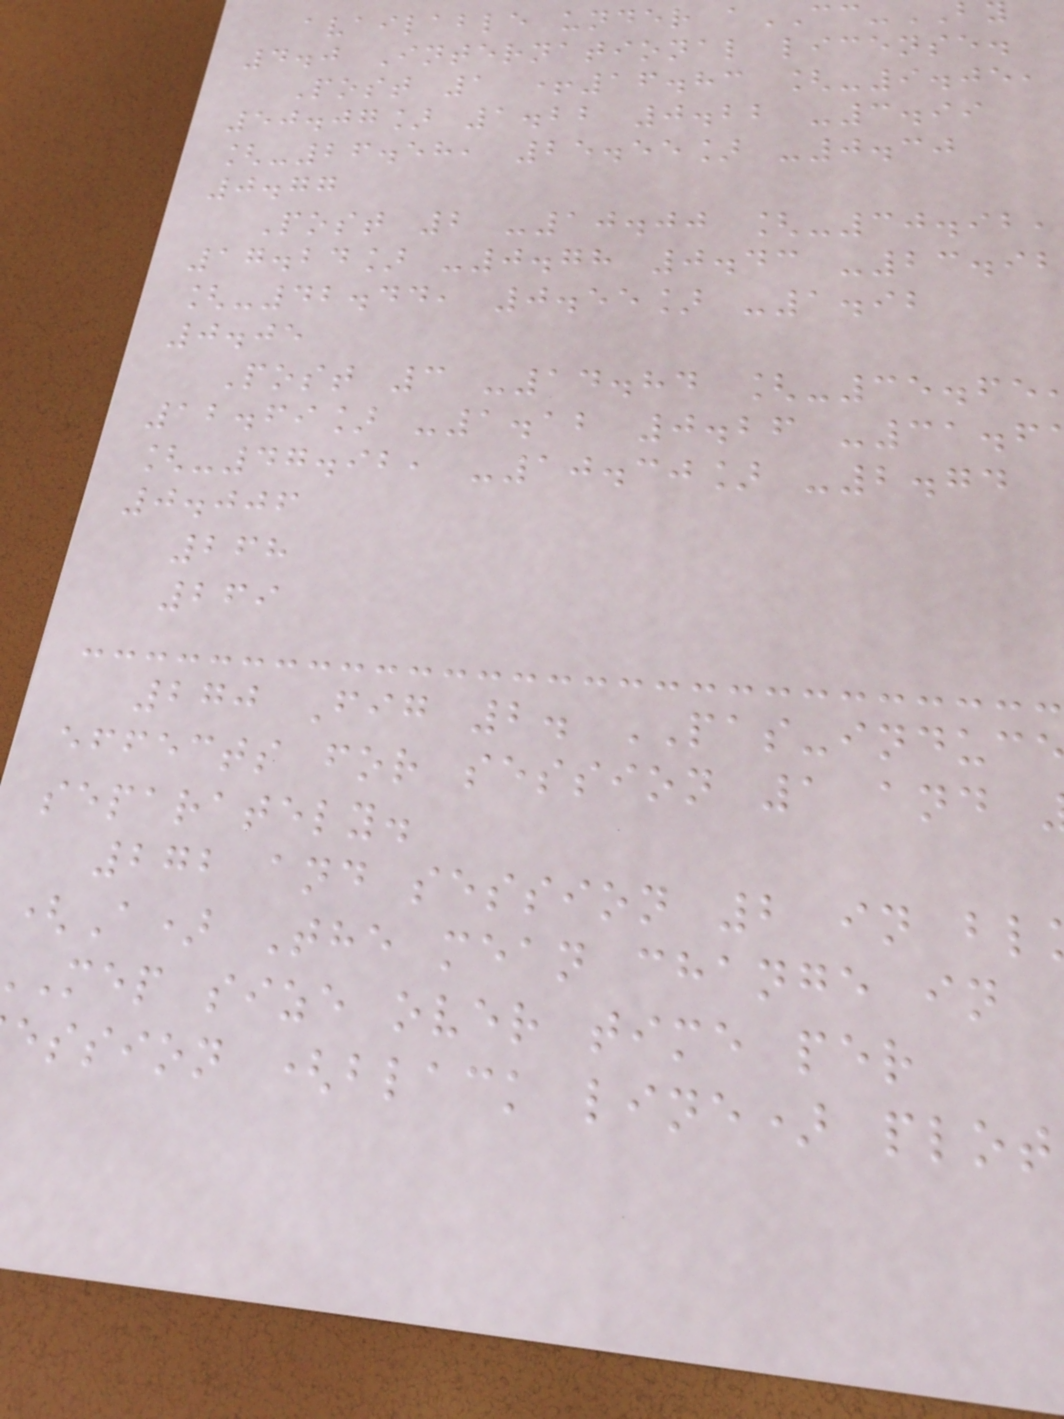available under aCC-
4.0 International license.
Post 1 +16.83 [-9.05,
50.07] 1.22 0.22 -3.99
[-26.58, 25.55] -0.30
0.77
Post 2 -10.00 [-30.92,
17.24] -0.78 0.43 -23.92
[-42.44, 0.55] -1.92
0.05
Post 3 -14.84 [-35.65
12.69] -1.12 0.26 -31.6
[-47.92, -10.30] -2.74
0.006
268
269
270 Fig 2. PAS-induc
effects for session 1 and
separately.
272 and session 2 in bl
(A) The mean change in
mep size over time per
ession (black line) plot
